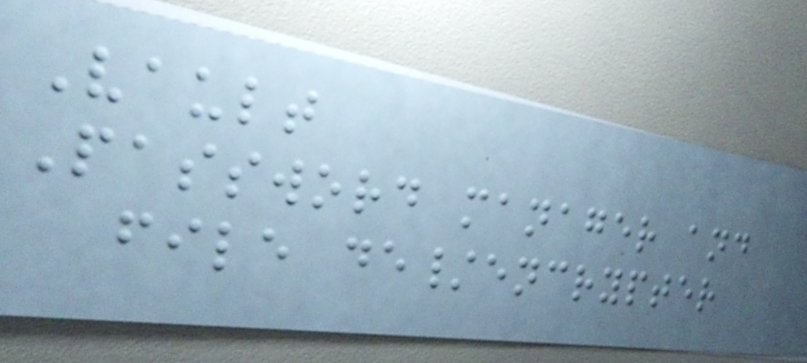Vault
Password manager and
file de/encrypter
